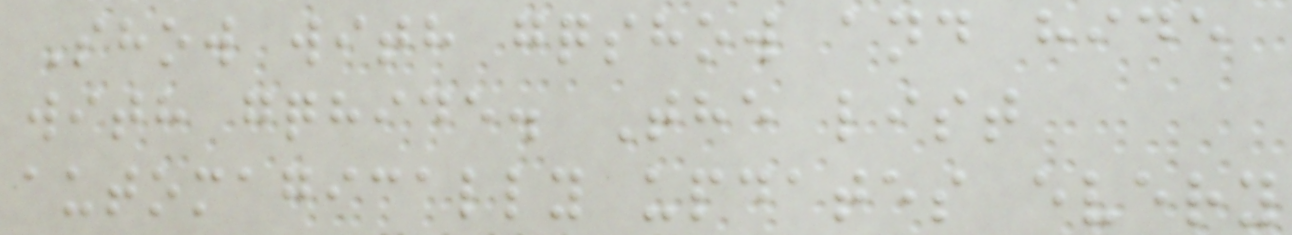Show with gqshow and hide
with gqhide. The list
automagically updates every
